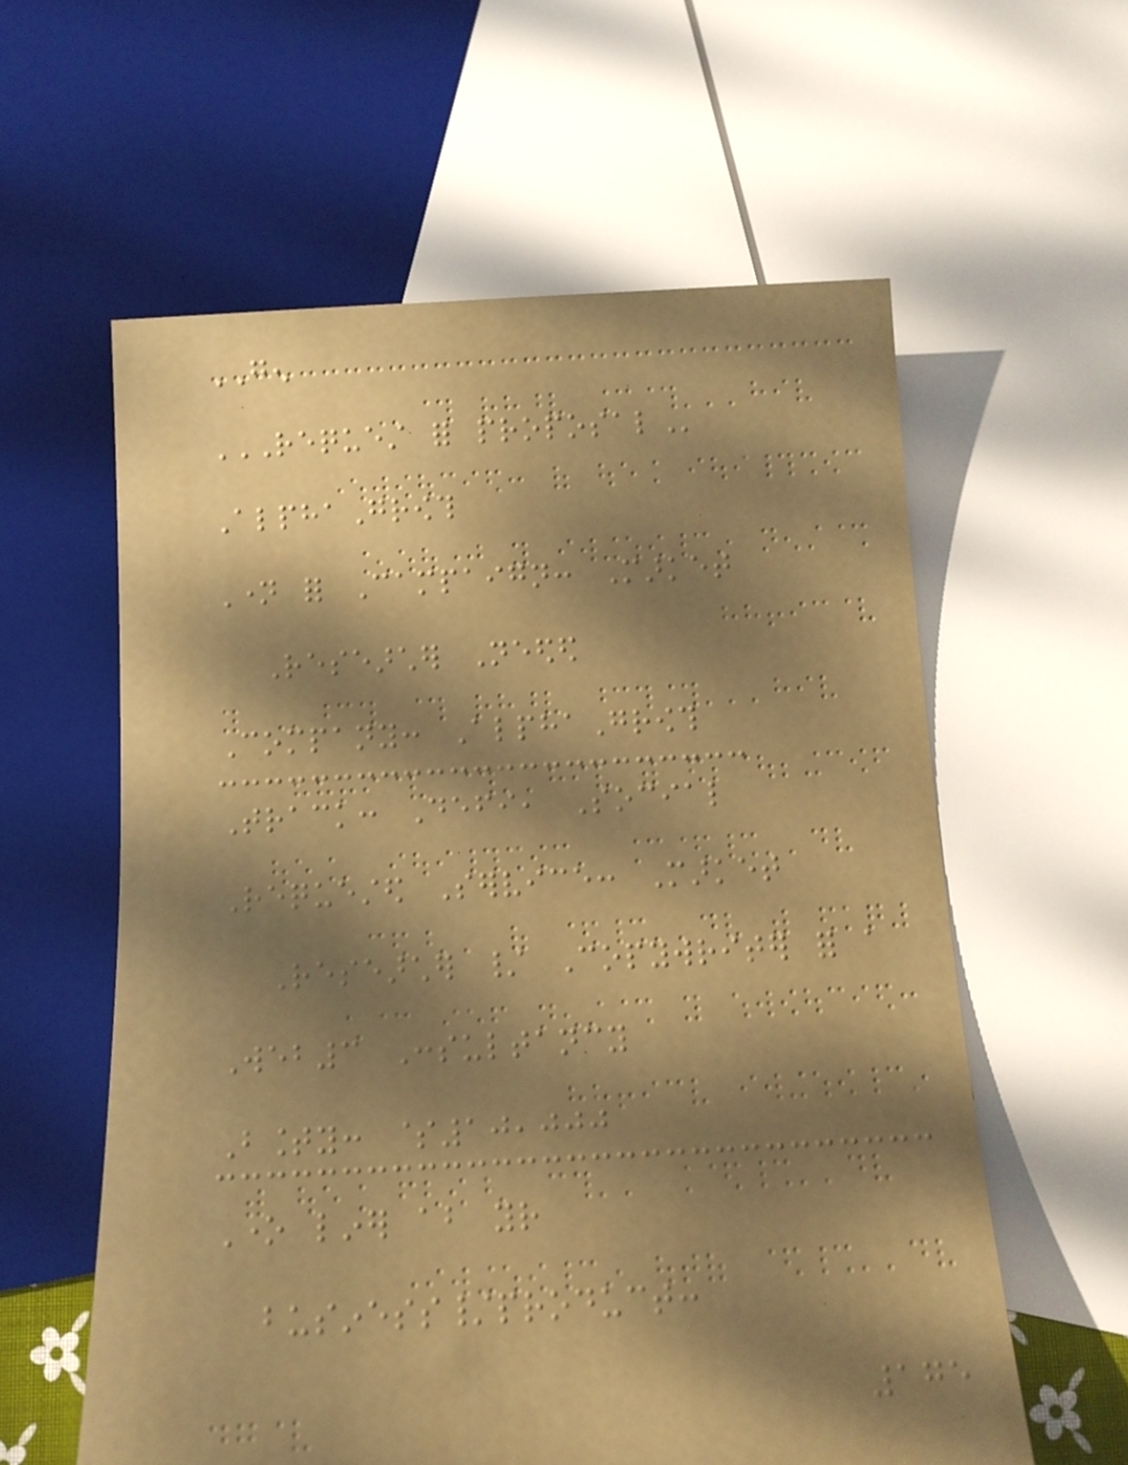GEN
REQUEST FOR PROPOSAL
AlphaGrowth
Name for Campaign: Market
Researcher Needed
Company: AlphaGrowth
Track: Defi, Social
Requested Service: Market
Researcher / Copywriter for a
Web3 Consultancy
Bounty: $10,000
One liner about your
business/product:
175
